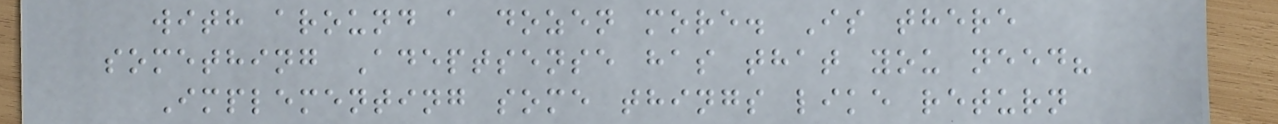with around a dozen more. Is there
something Adeptsense has that you need?
Implementing some things like return
